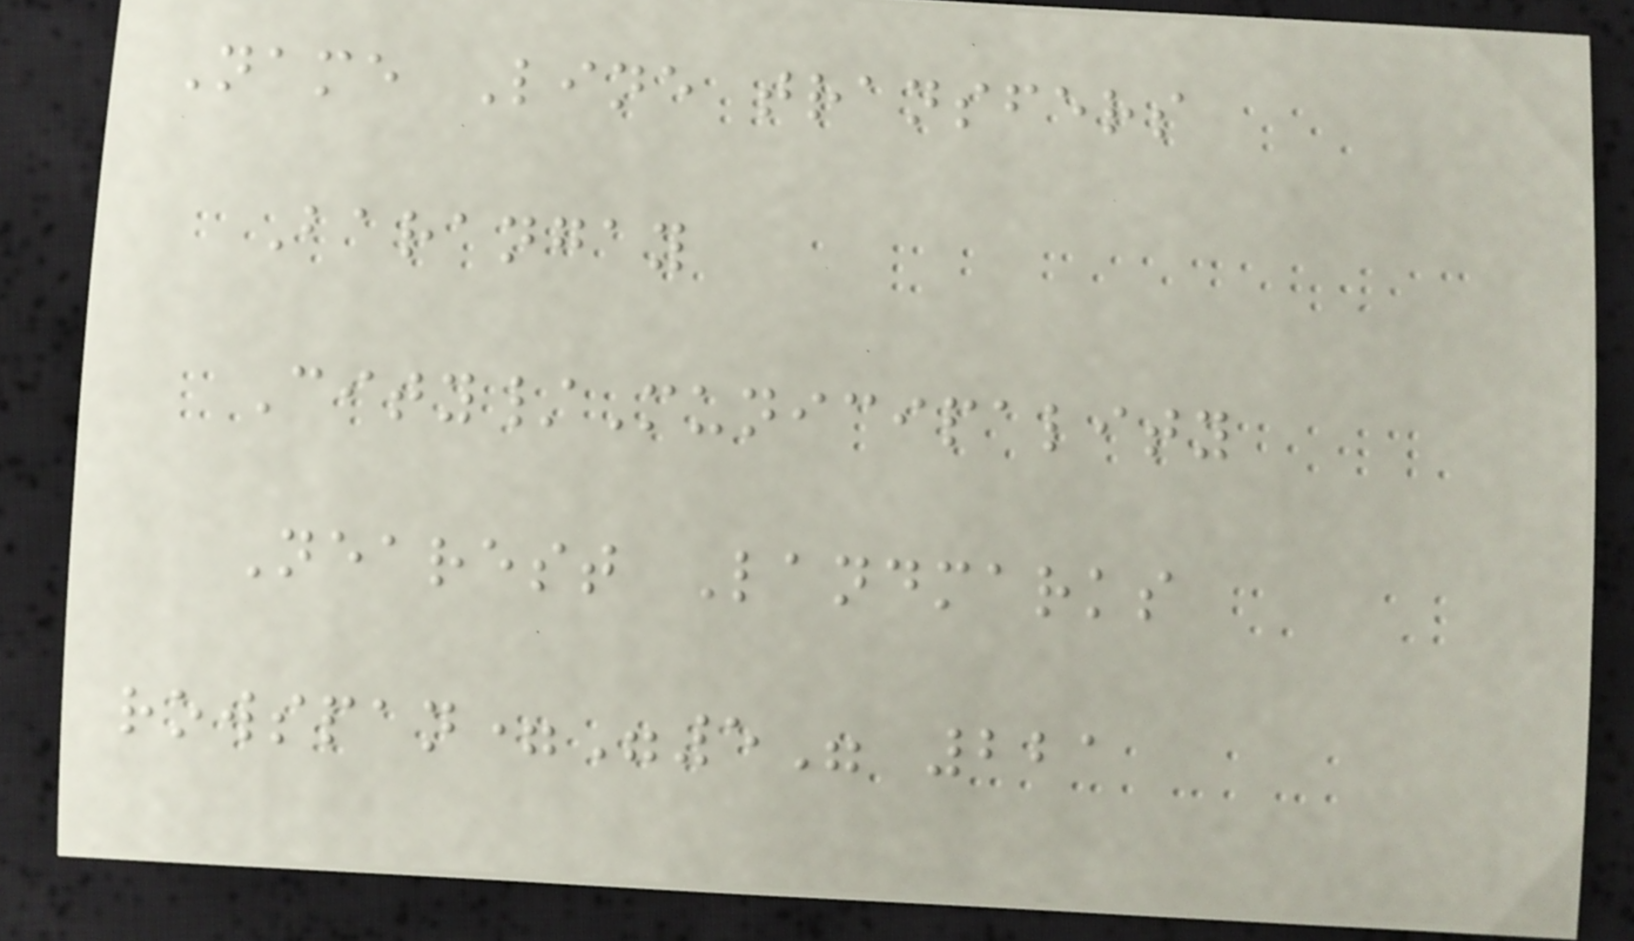Name Line transfers
Barangay
City/Municipality
Nearest Landmarks
rowspan="5" 221
